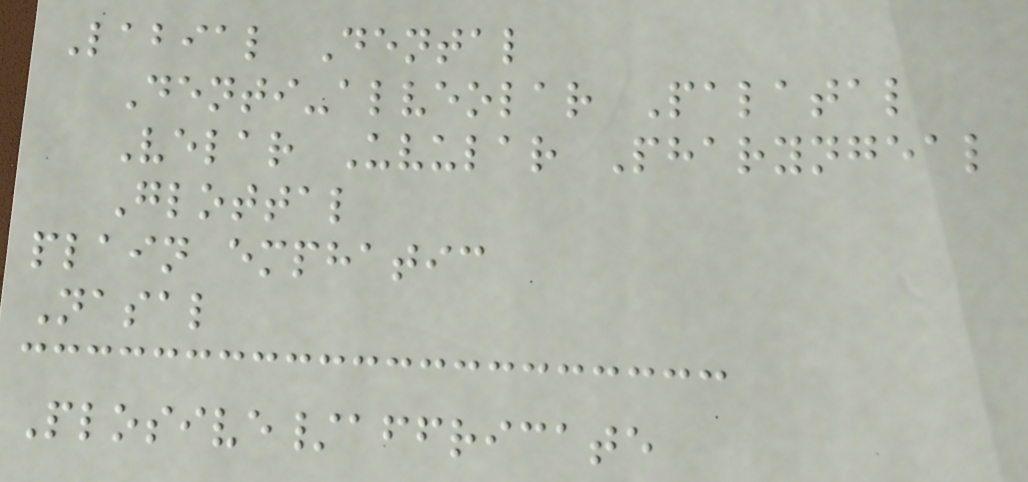Labial Dental
Denti-alveolar Palatal
Velar Uvular Pharyngeal
Glottal
plain emphatic
Nasal
Plosive/affricate
